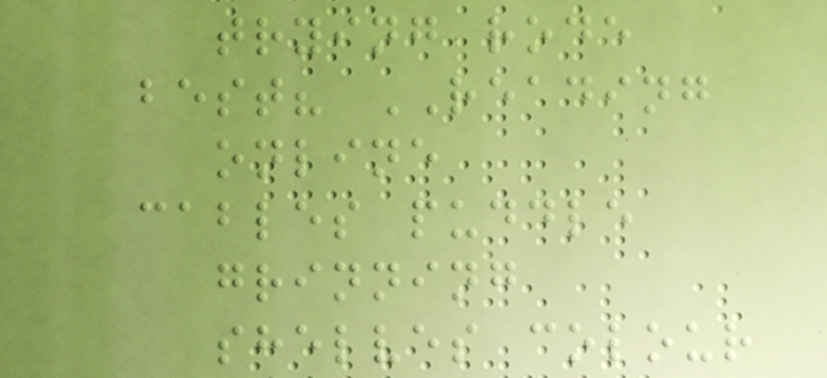trying rode
best? READING
online
cables puddle
grinning
shelves colour
